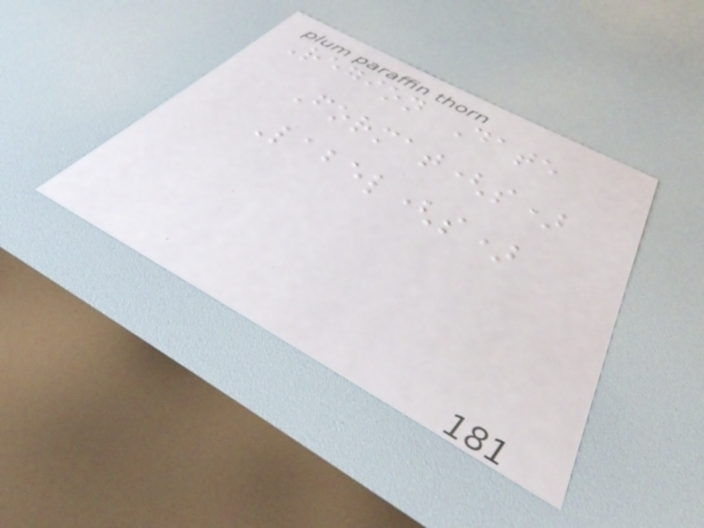Region Date
Format(s)
Label(s)
